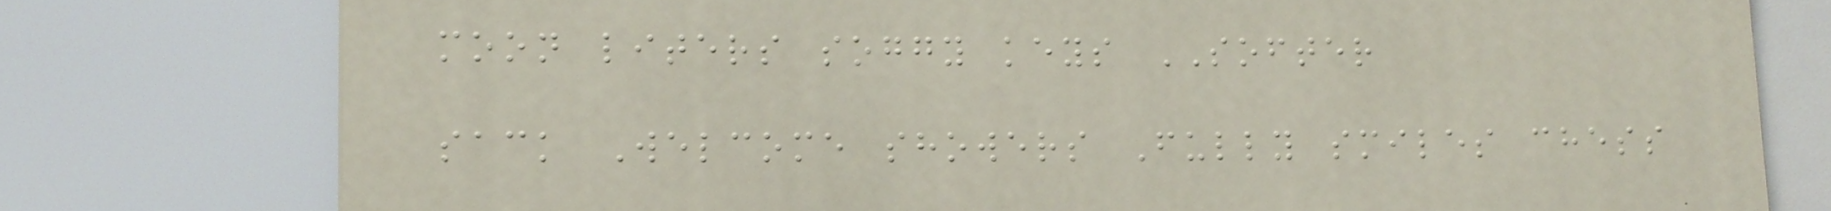moon liters soggy keys SOFTER
sack Welcome showers Fully smiles chess
